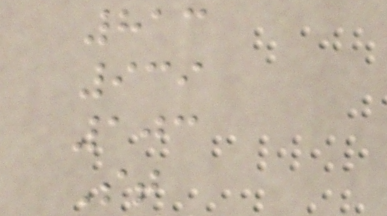813
939
103
St
